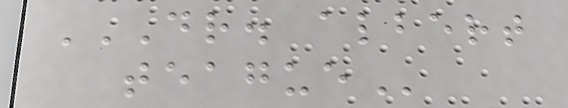DR. ALBERT
TEAGUE
